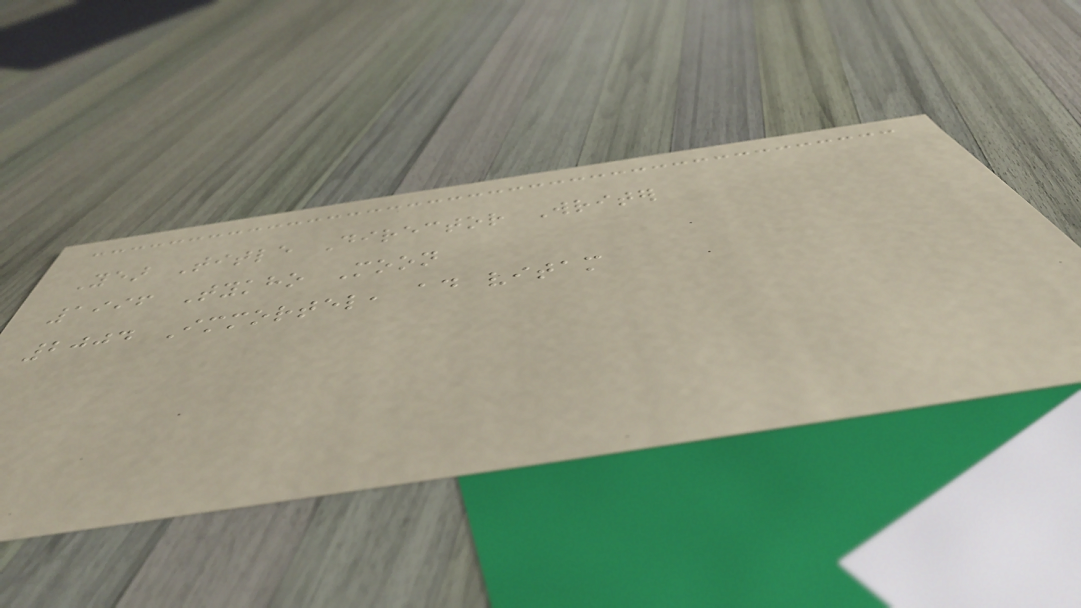Year Title Director Writer
1996 Tykho Moon
2004 Immortel, ad vitam
